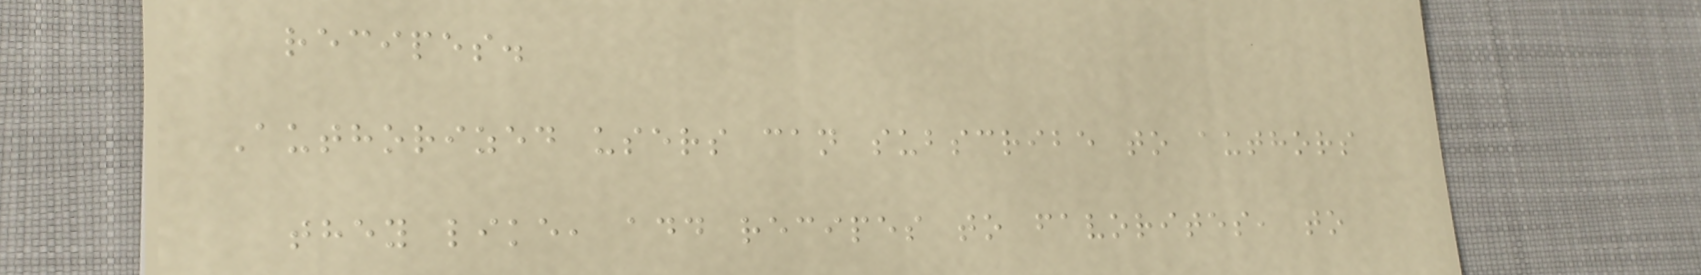recipes.
Authorized users can subscribe to authors
they like, add recipes to favorites, to
